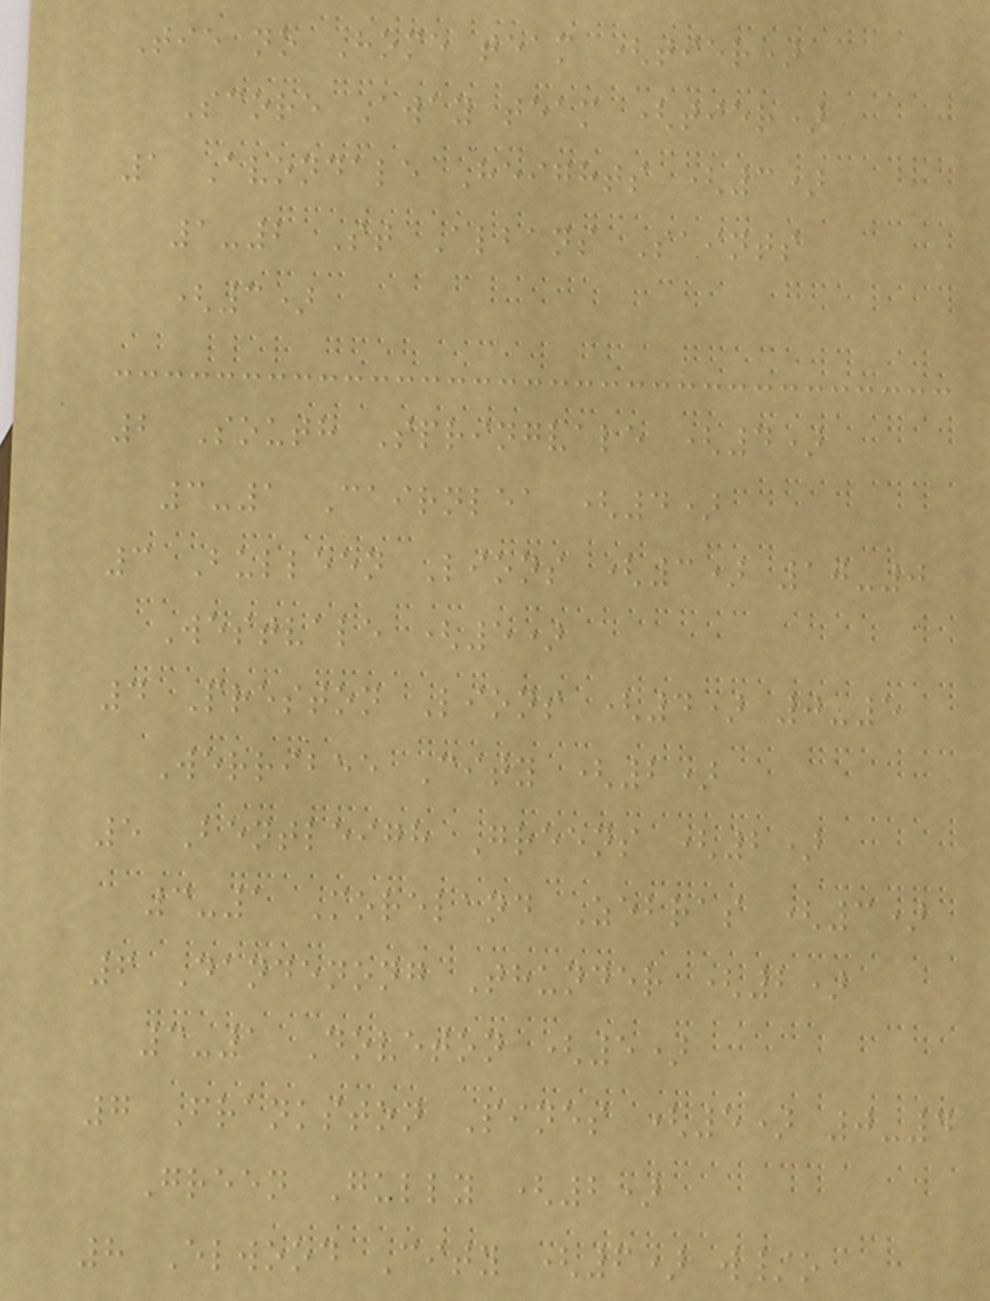Tie no Home team (tier)
Score Away team (tier)
1 Avondale Heights (3)
1-2 St Albans Saints
(3)
2 South Springvale (4)
3-1 Cairnlea (4)
3 Bulleen Lions (3) 10-0
Westvale (5)
4 Preston Lions (4) 0-5
Werribee City (2)
5 Bentleigh Greens (2)
3-1 Moreland Zebras (3)
6 Dandenong Thunder (2)
3-1 Doveton (5)
7 Frankston Pines (5) 0-4
Green Gully (2)
8 Elwood City (6) w/o
